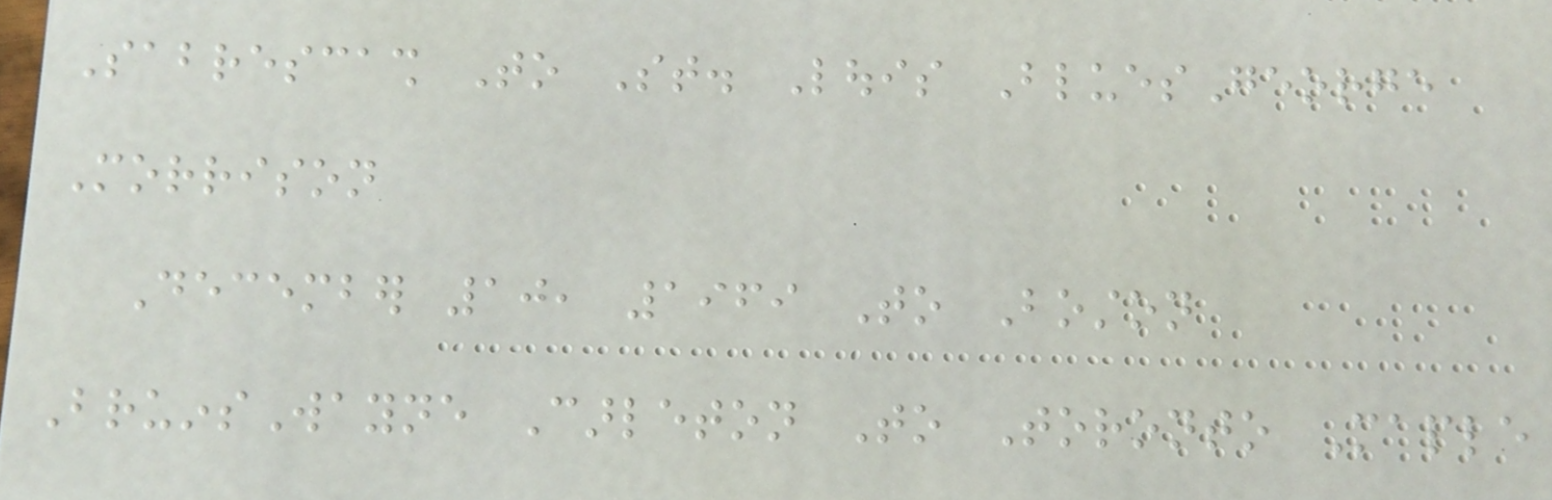Sabrescash To St. Louis BluesGeorge
Morrison
December 10, 1969 To Boston
BruinsWayne Carleton To Toronto Maple
